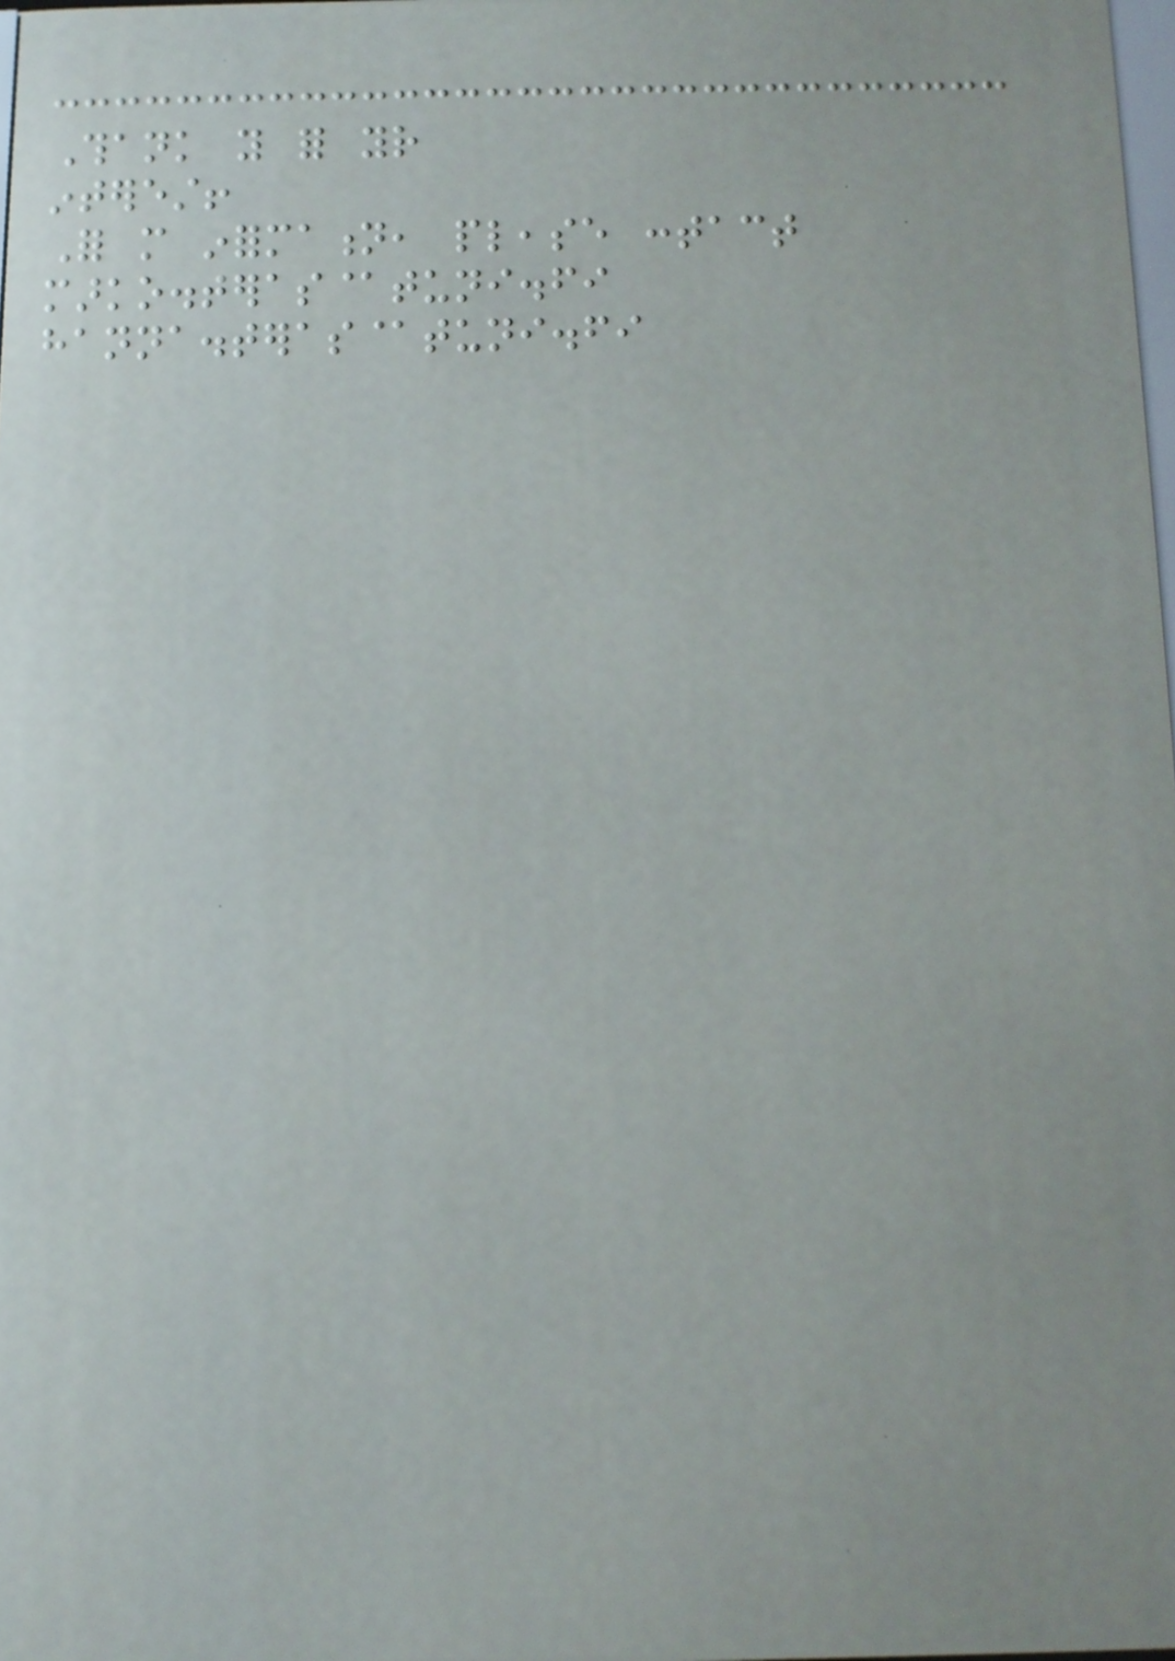Thank you for your
interest!
For more information, please contact
marko.teras@tuni.fi
hanna.teras@tuni.fi
